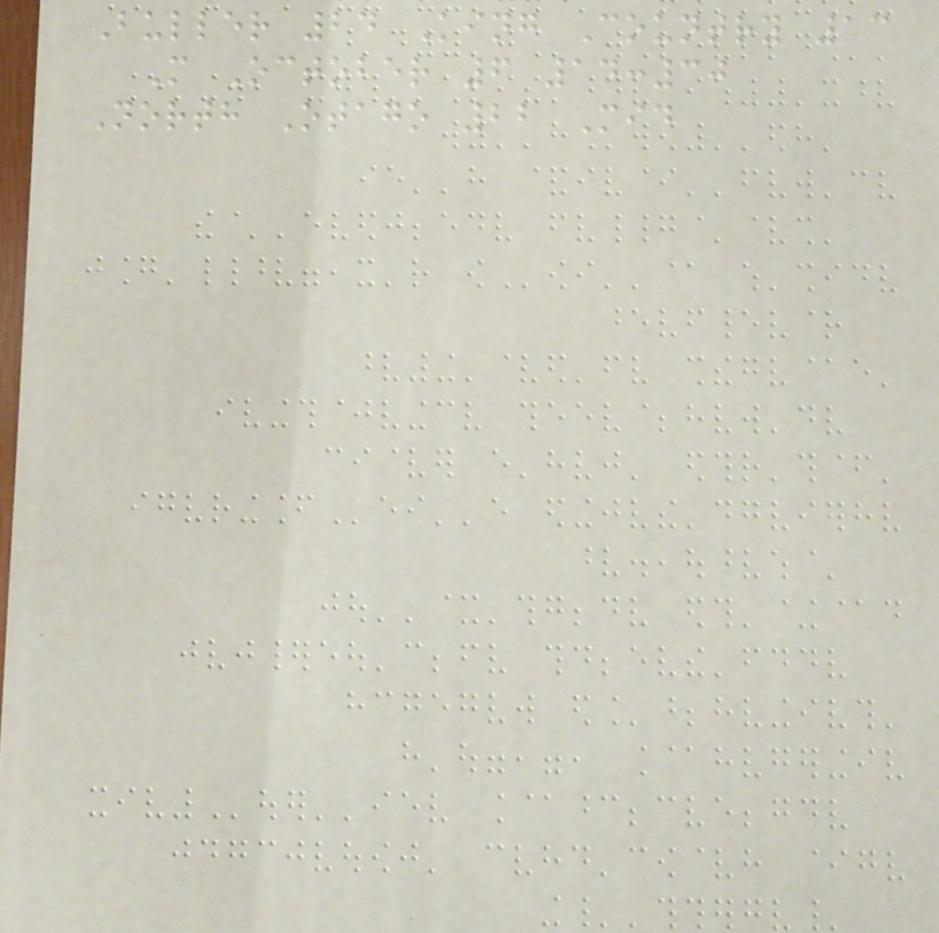Buller 24 King Country 13
M October 6 14:30
North Otago 22 Mid
